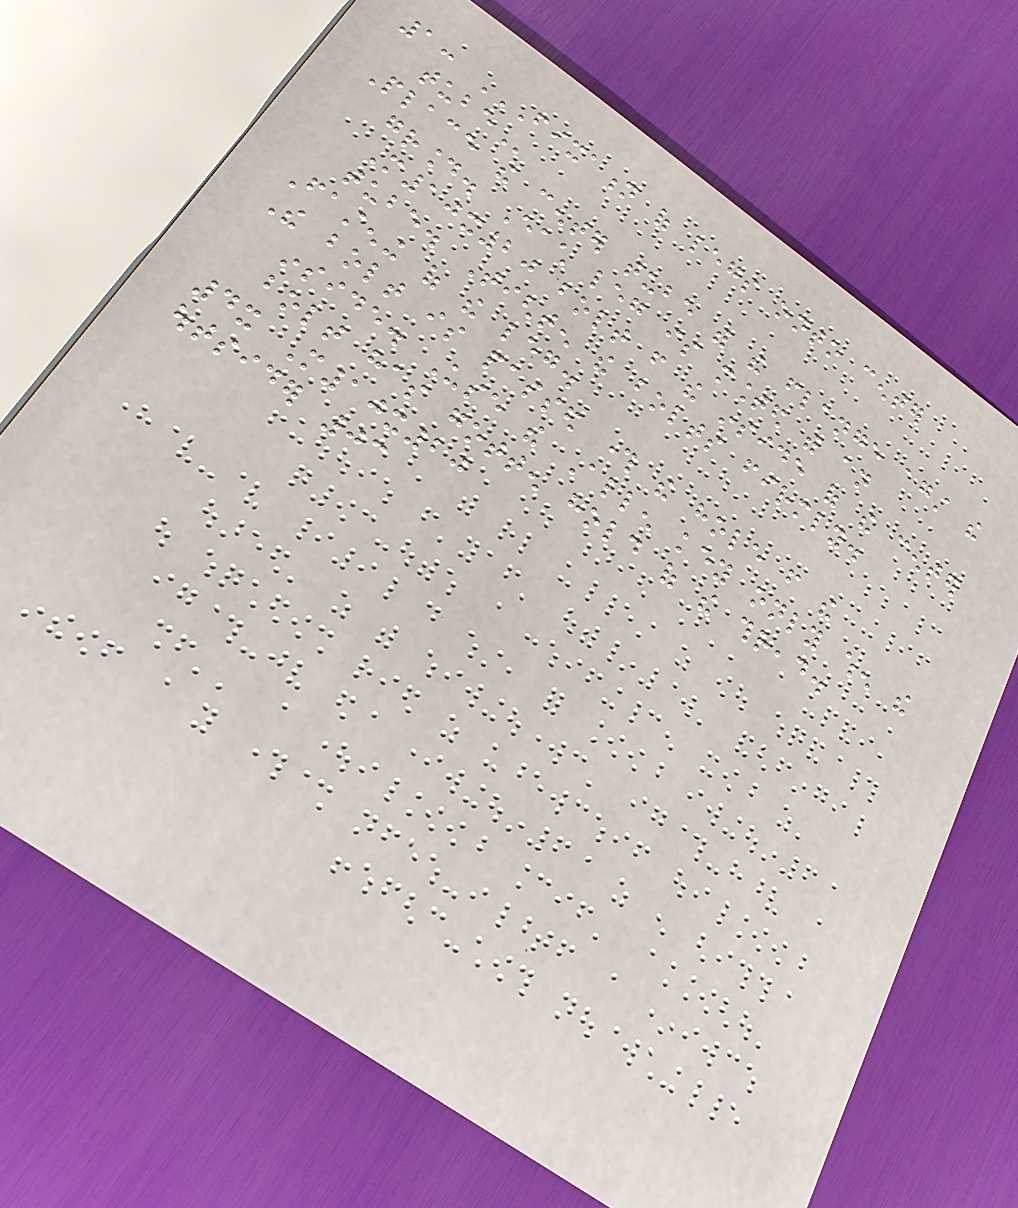1: FIXATION OF LEGS ONTO CENTER
TUBE
Place the center tube with the flange against the
ground. Each leg is mounted with an
M10x20 bolt from the inside of the center
tube. Tighten the bolts firmly.
Fastening of the leg.
The bolt is passed through the hole from the
inside. Use the Allen key only when the
bolt has gotten hold of the thread.
4x M10x20
outsider 03
